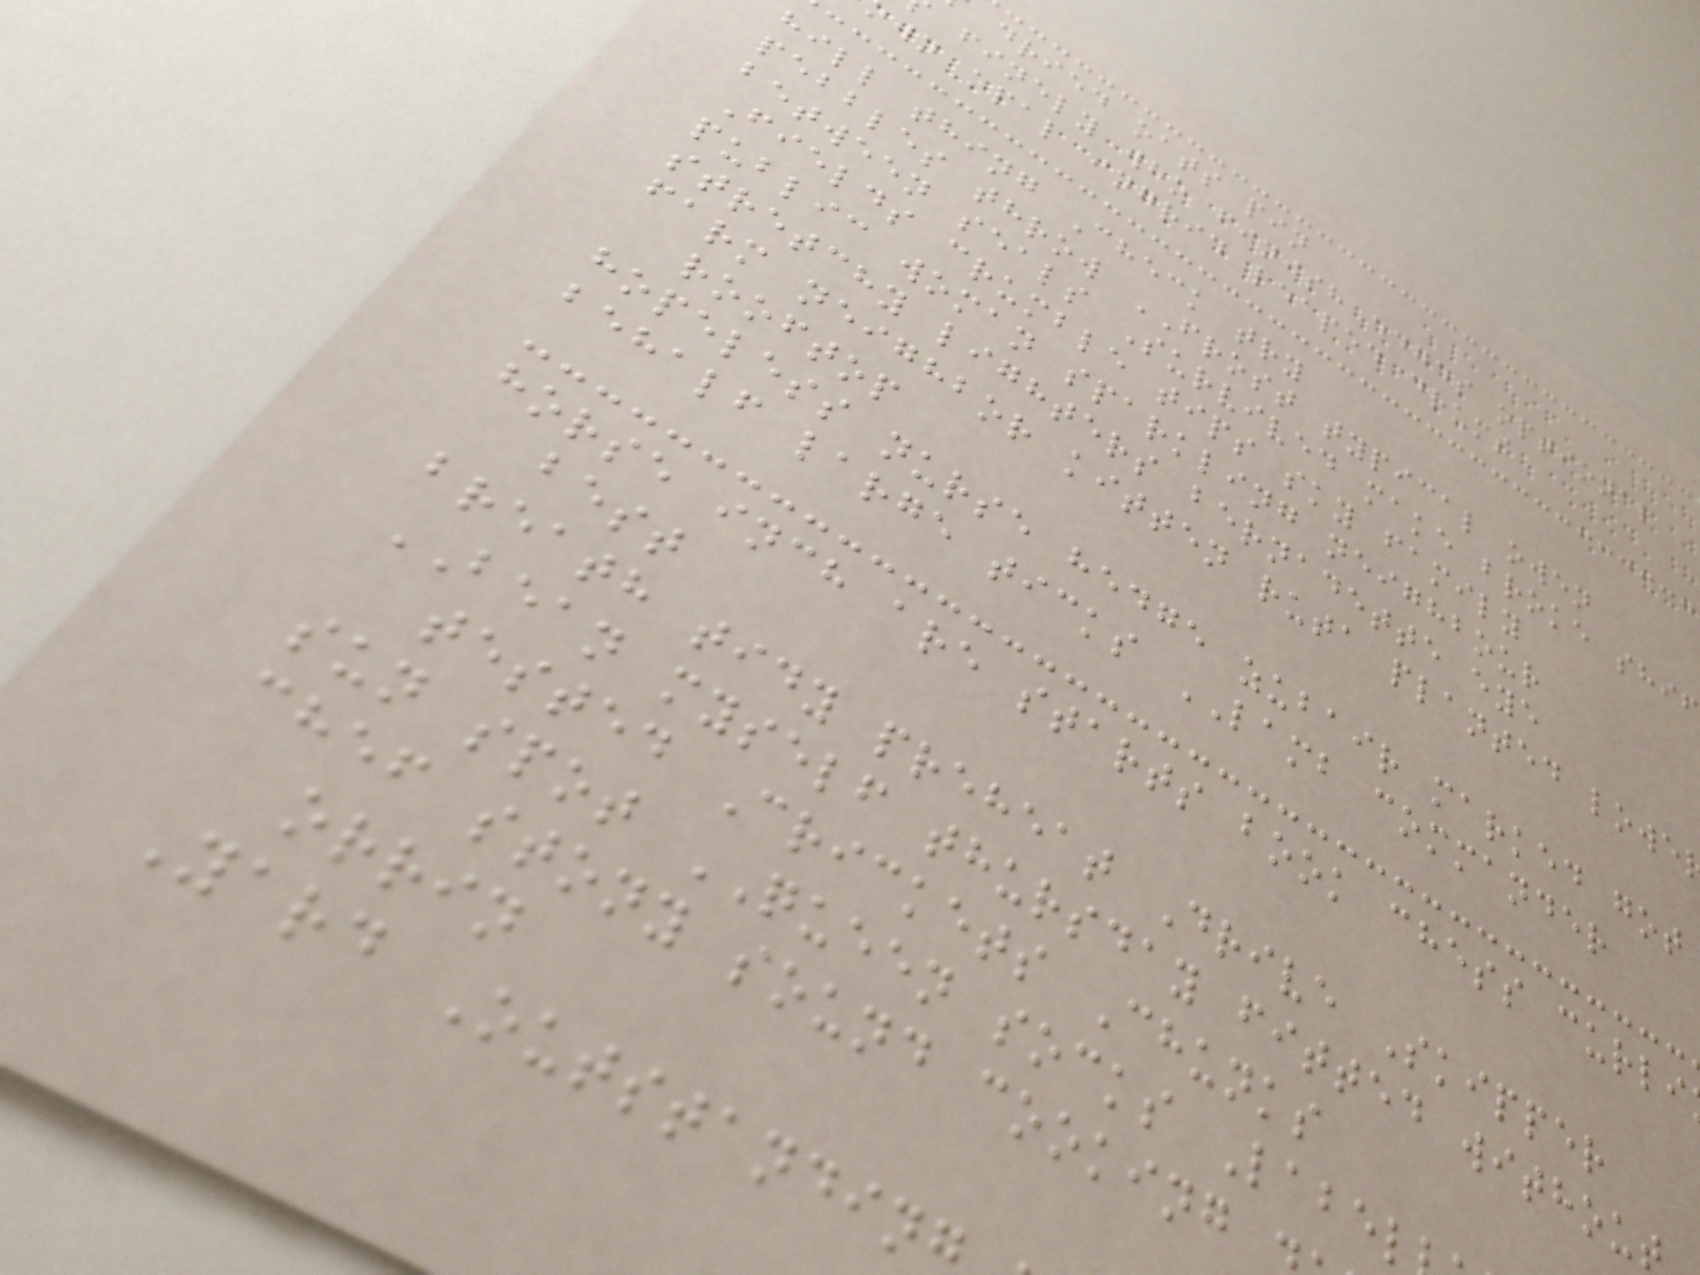dried oats pin
finely who finish edges optional
wn opal ingrid leaped drums
hill thing Check try
pebbles throw FROST typical owen
between seals Survived make broke shif
Fields crumble tips sky family
public woman sparkling neighbour
stretchy lighters bernadette eye
farm neighbor kitten ruta planted lowe
rooftop
hopeless nurse hedge zubair marked got
behalf large ticks LAMB commander
horse inch are starts book chess curli
best
breath tidy preheat Drive Skipper
BEAN myself thursday fitted withou
tested Crickets Chunks
sun spot QUEEN socks Label
chef stony sound cooking
orrin
Yard Outstandin
